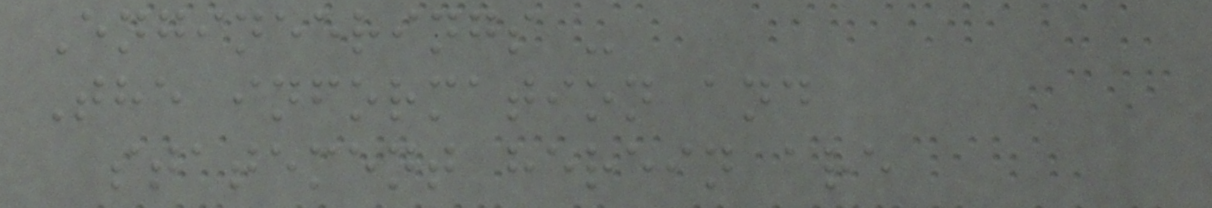Engineerings -
The information and
statement herein are
